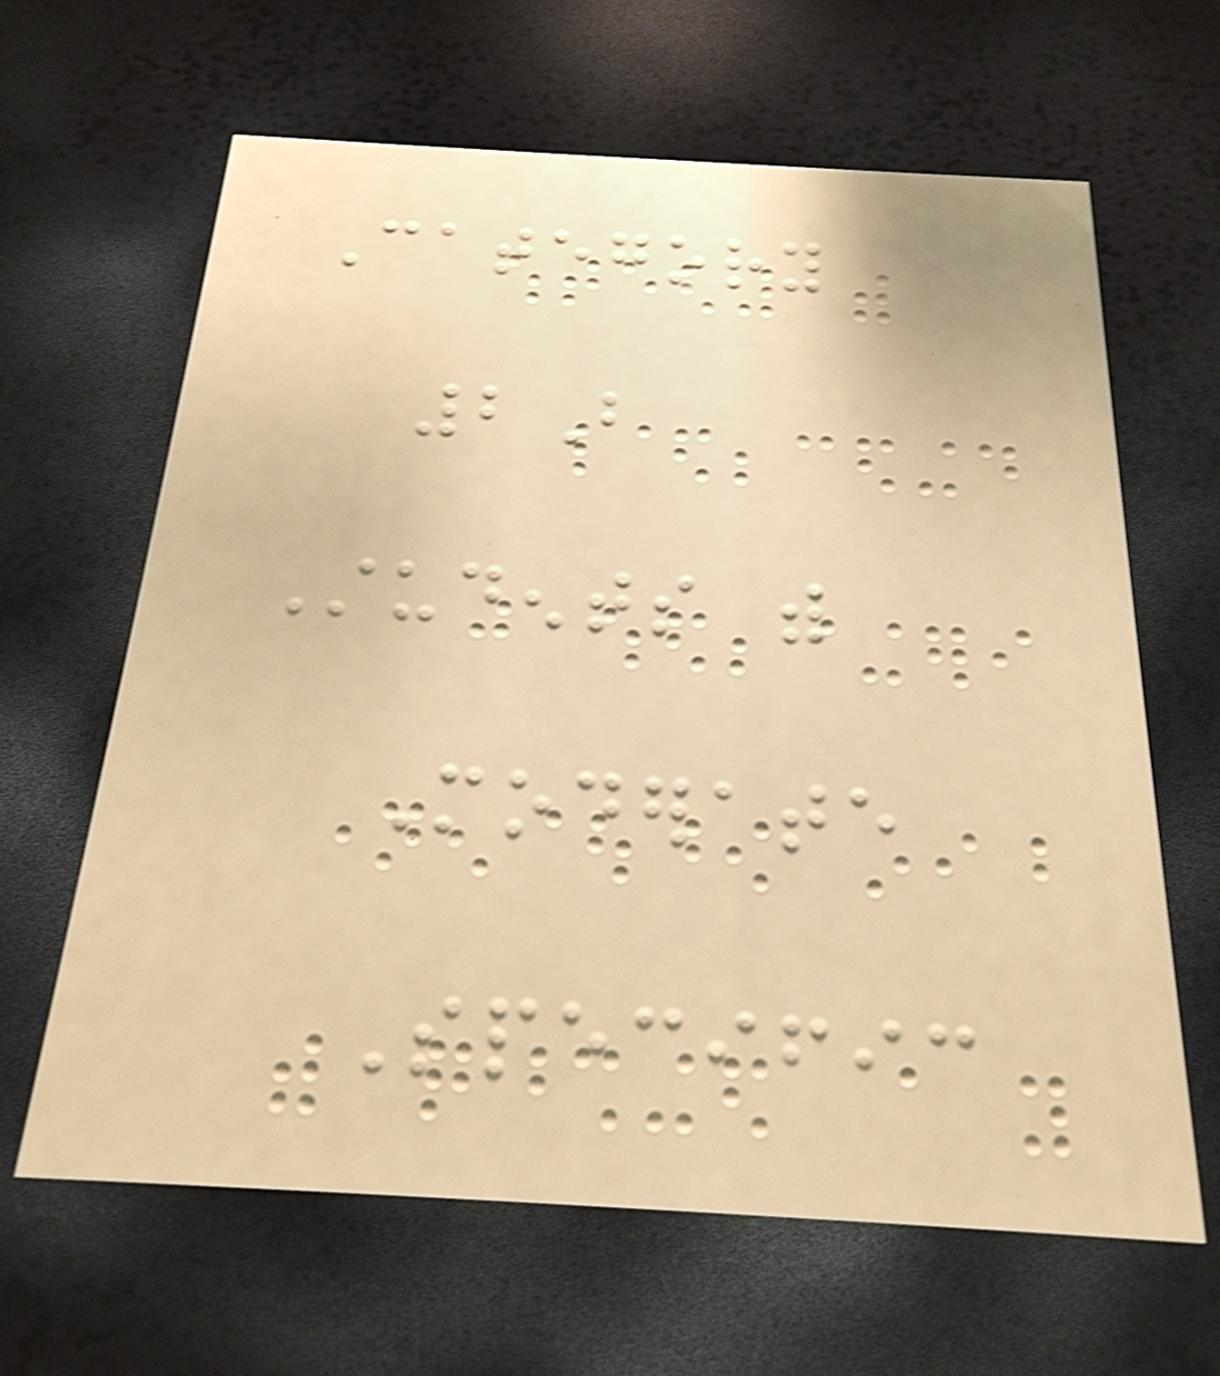Category
2B
Students with
Moderate
Specific
